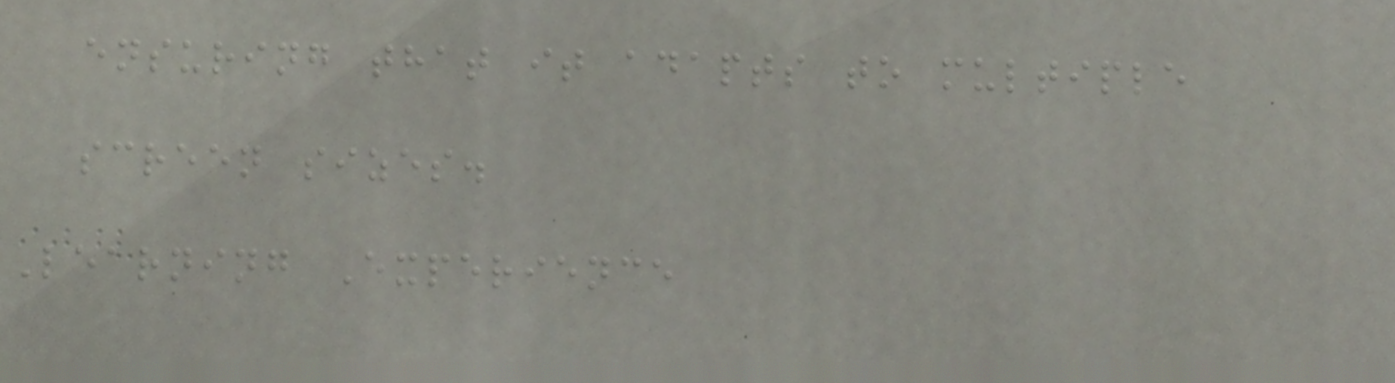ensuring that it adapts to multiple
screen sizes.
Learning Experience
